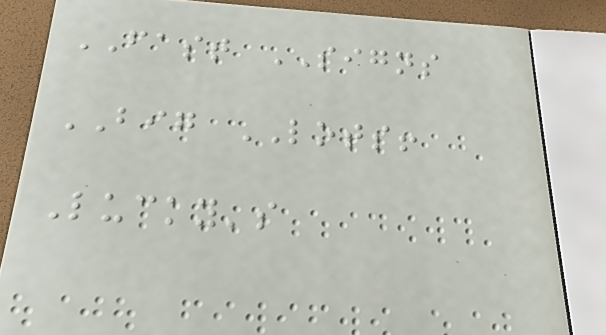FAST SIGNS
BIG LOTS!
Lucky's
